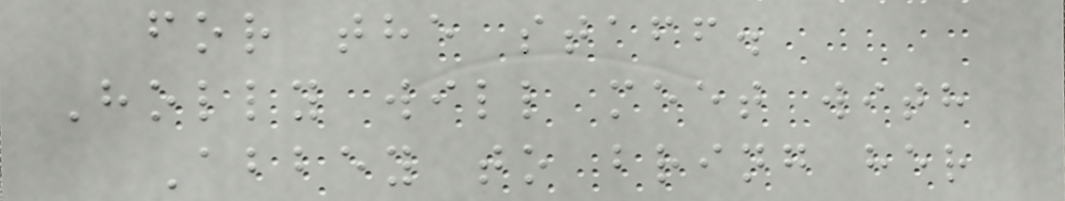for the staff.
Holly will meet with
Abbey to bring her
